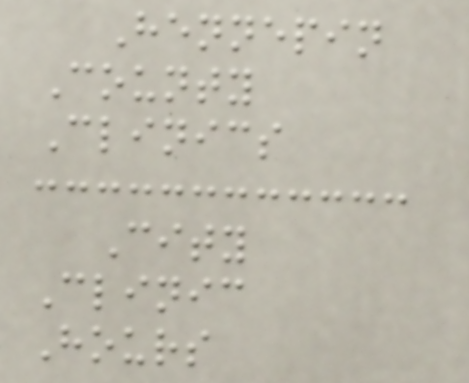Hennepin
County
Clinics
City
Clinic
Hours
